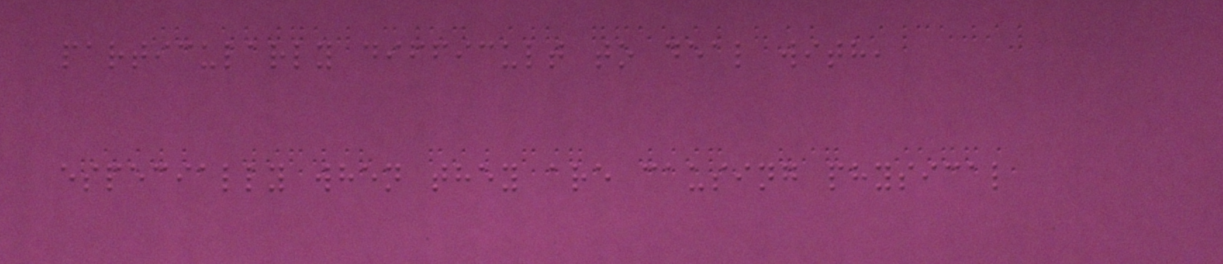particularly difficult to deal with,
especially when they are causing physical
